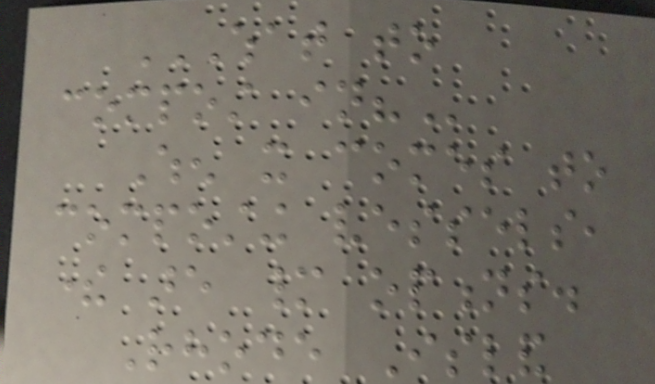WHAT TO
COMPOST IN?
When it comes to
composting vessels,
there are many options.
Rhode Island
